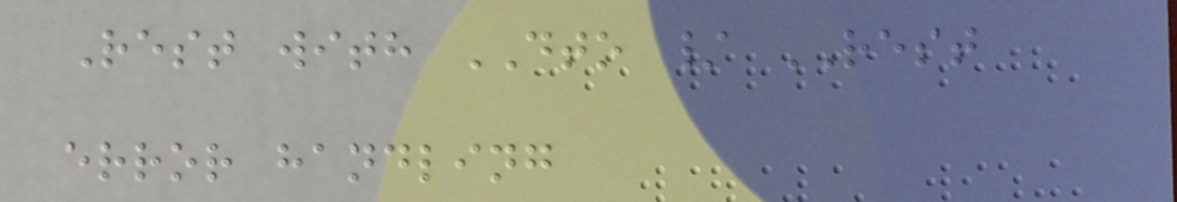Rest with DTO / REST
error handling
